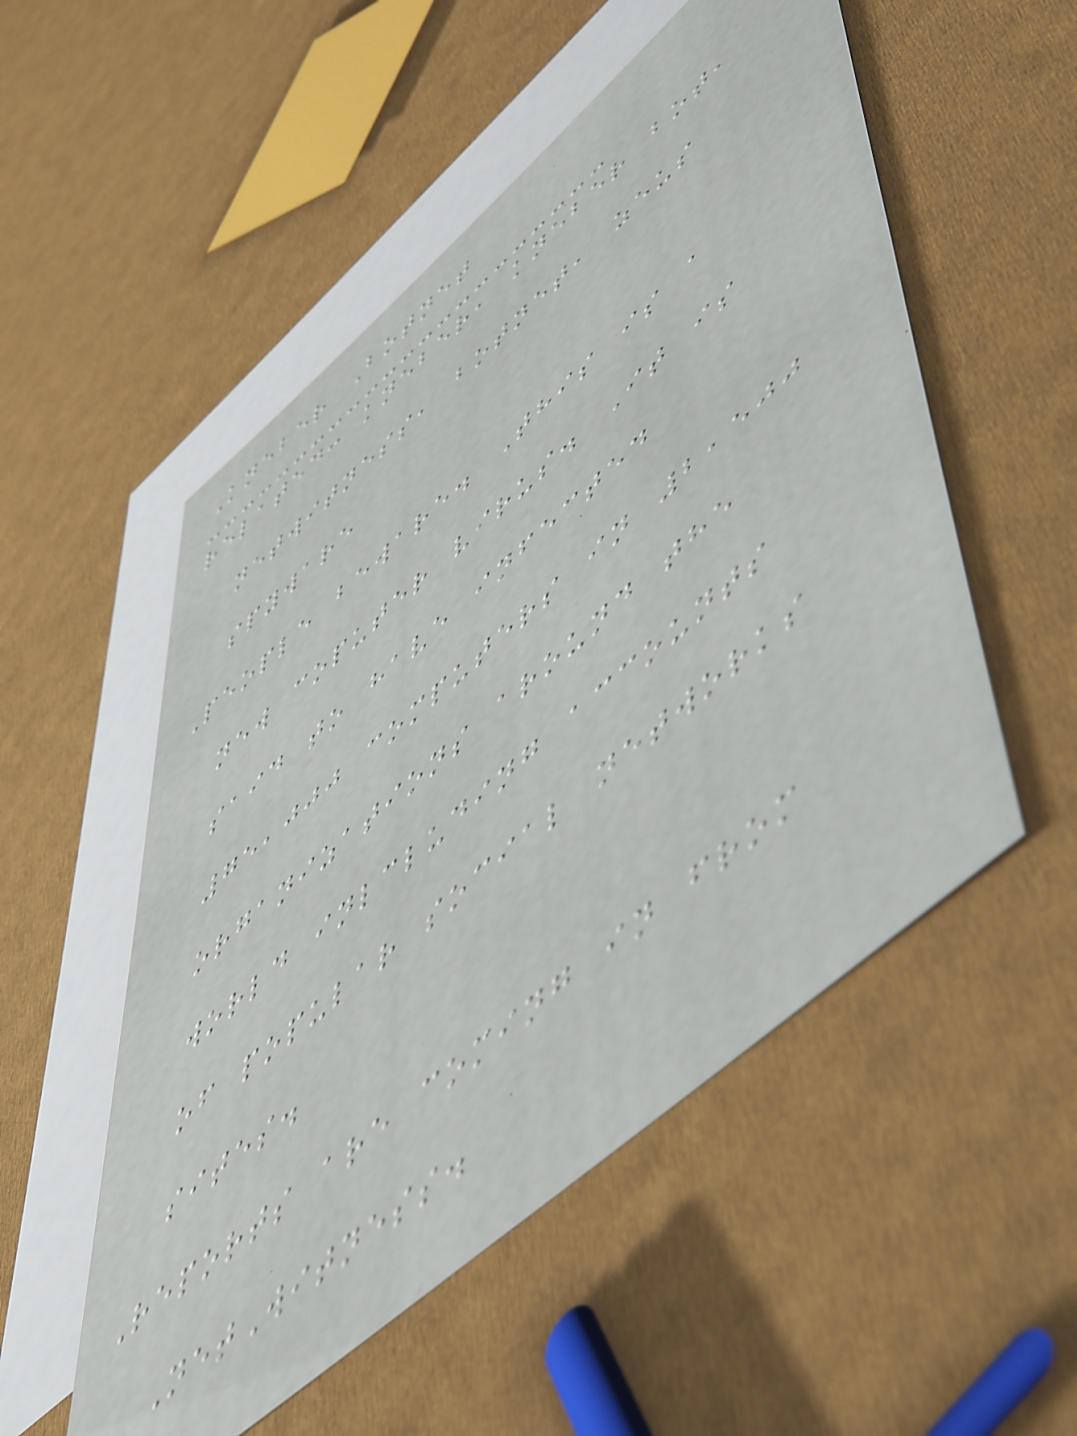Kneber Botnet
related: kneber, kneber bot,
netwitness, botnet, zeus
spyware
People beware. This is a
new coputer virus. It is
said to have infected
75,000 computers in 2,500
organizations around the
world inlcluding accounts
of popular social networks
sites.
Reports are coming in from
NetWitness.
